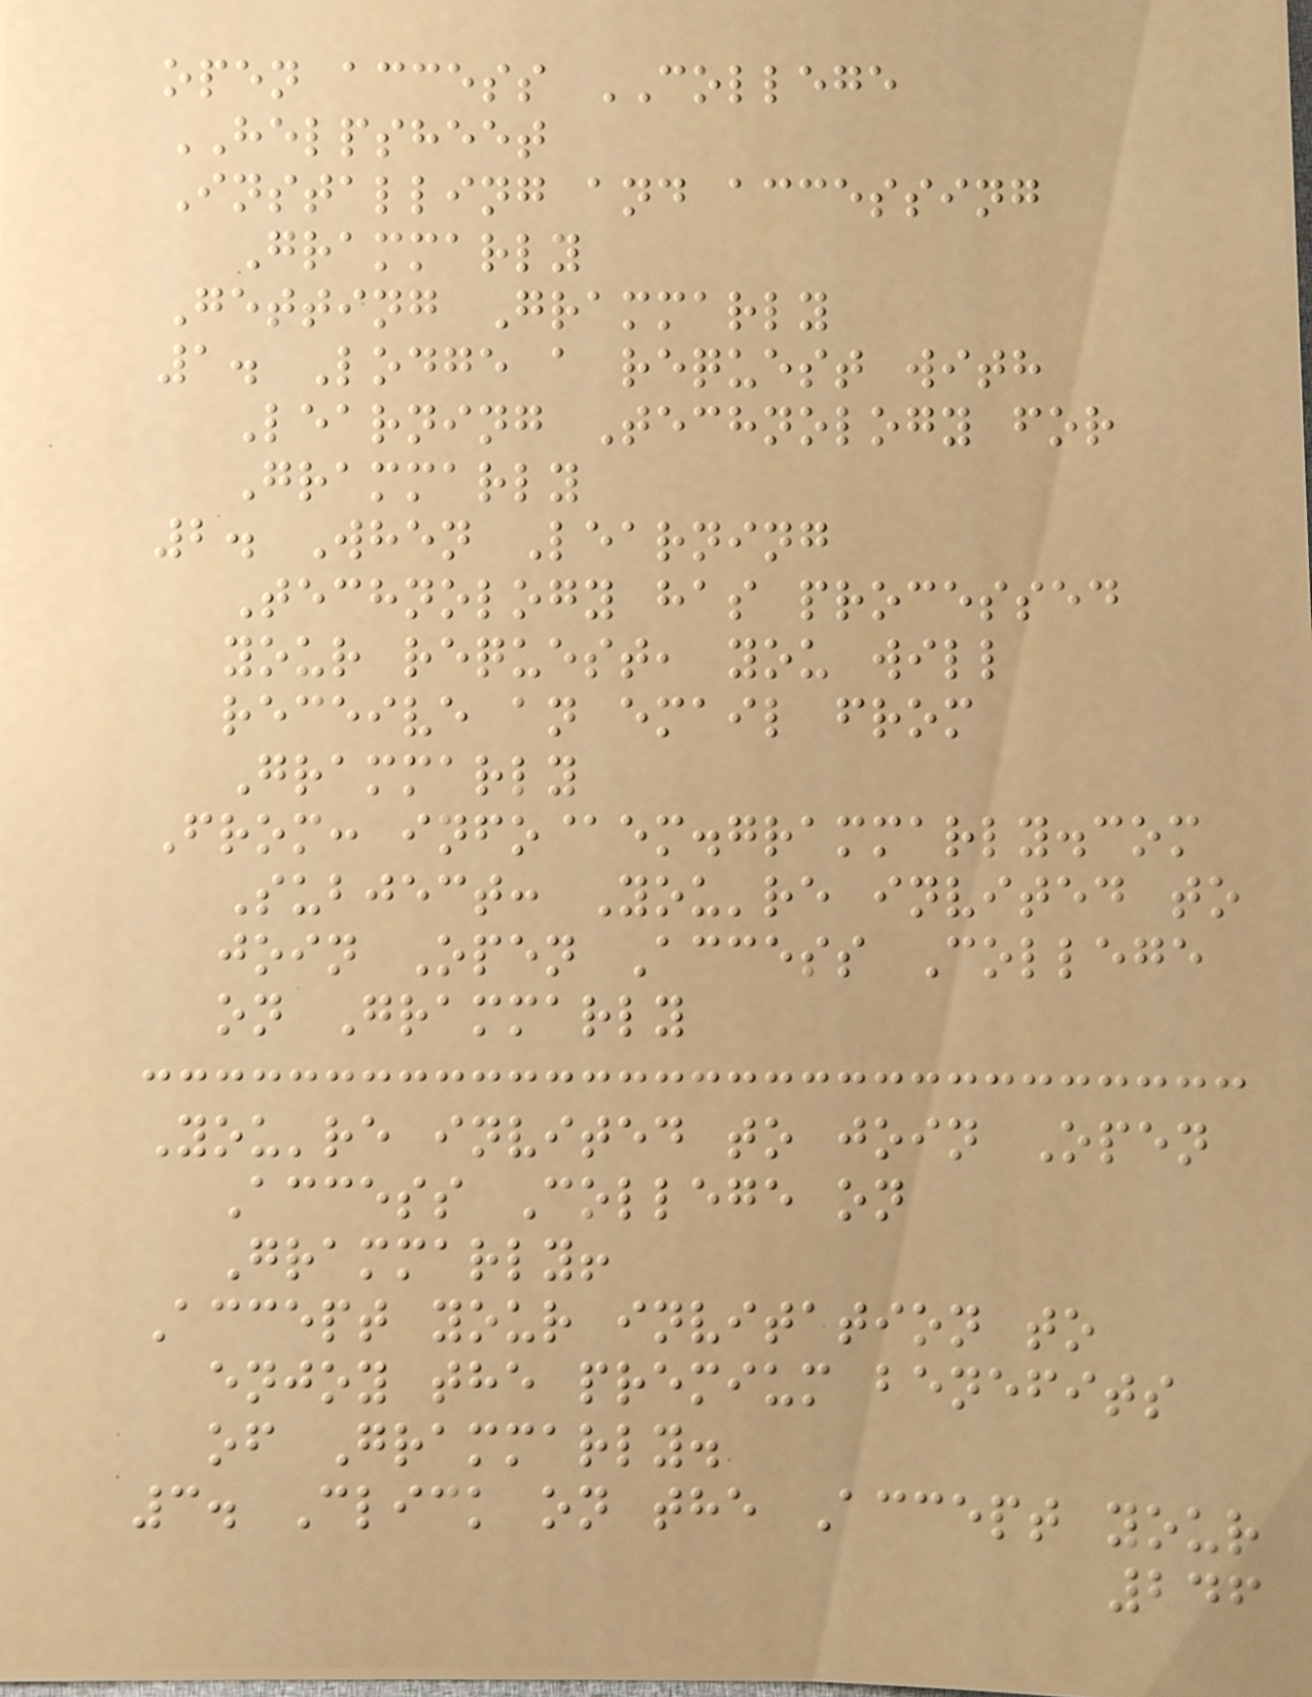open access COLLEGE
HELPSHEET
Installing and accessing
Grammarly
Getting Grammarly
1. Lodge a request with
Learning Technology for
Grammarly
2. When Learning
Technology has processed
your request, you will
receive an email from
Grammarly
From: info@em.grammarly.com
Subject: You're invited to
join Open Access College
on Grammarly
You're invited to join Open
Access College on
Grammarly!
Accept your invitation to
enjoy the premium benefits
of Grammarly.
3. Click on the Accept your
246
